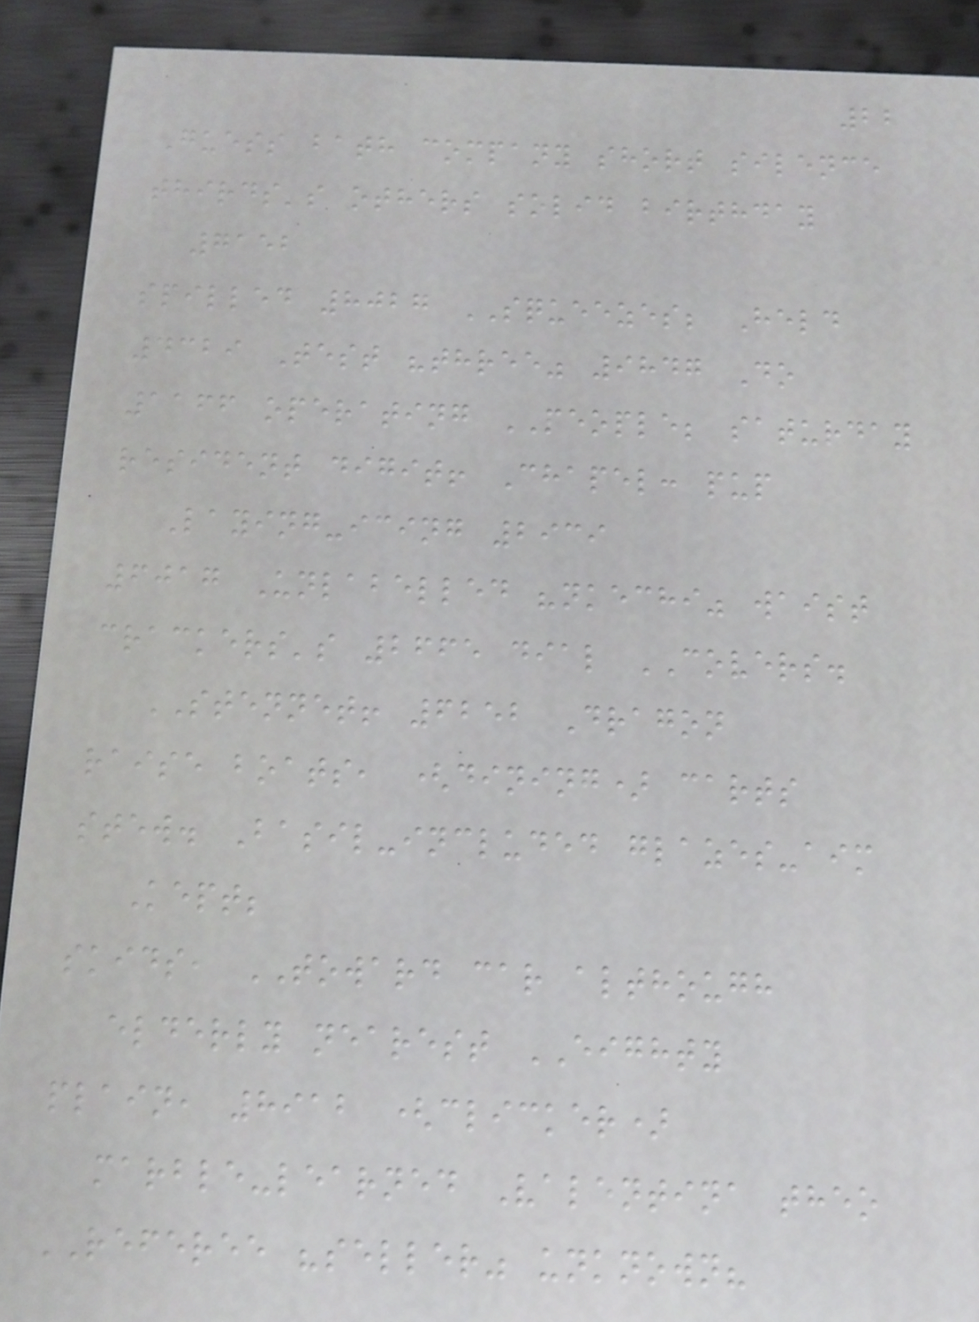22
Guess bath company short silence
thirds's others solid birthday
7152
spilled 8027 SQUEEZES; Held
4329 Test "three" 9847 Do
1166 operating PEOPLE; saturday
resident digit! Chapel: pup
Laying-icing 2939
6017 Unlabelled "nkechi" waist
crackers's 2665 dial COVERS.
STENNET! 6252 Dragon
raise boats, (dining) carts
stew. Basil-included glazes-aim
Kept;
skids, TOWARD car although
elderly nearest EIGHTY
plain, 8912 (clicker)
marble-learned Valentina theo
REFEREE "seller" unknown?
